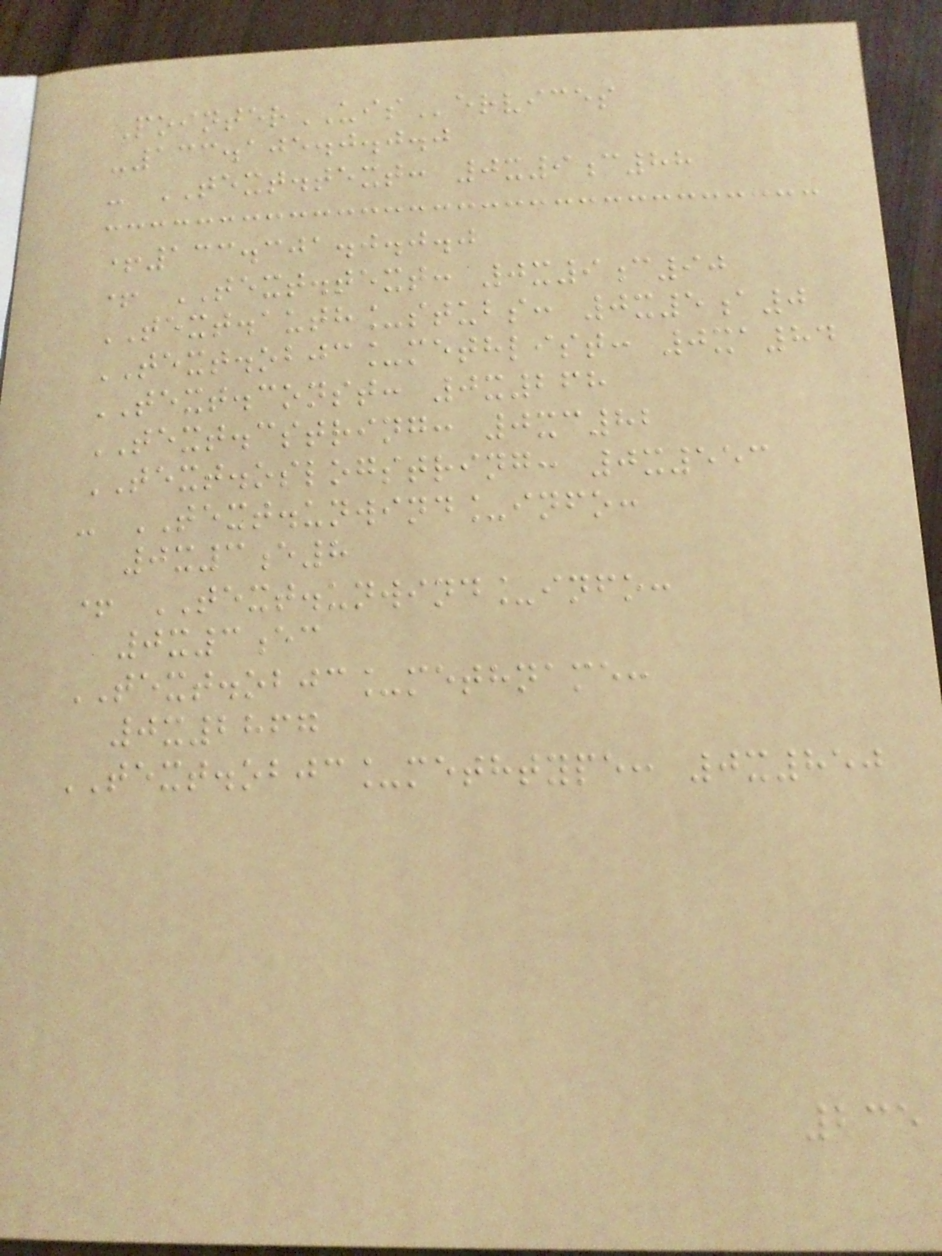PointerUIServices
-133.105.0.0.0
- TEXT.text: 0x9c88
+133.301.0.0.0
+ TEXT.text: 0x9c90
TEXT.auth_stubs: 0x5a0
TEXT.objc_methlist: 0xa84
TEXT.const: 0x268
TEXT.cstring: 0xc82
TEXT.oslogstring: 0x553
- TEXT.unwind_info:
0x3e8
+ TEXT.unwind_info:
0x3ec
TEXT.objc_methname:
0x2867
TEXT.objc_methtype: 0x850
235
